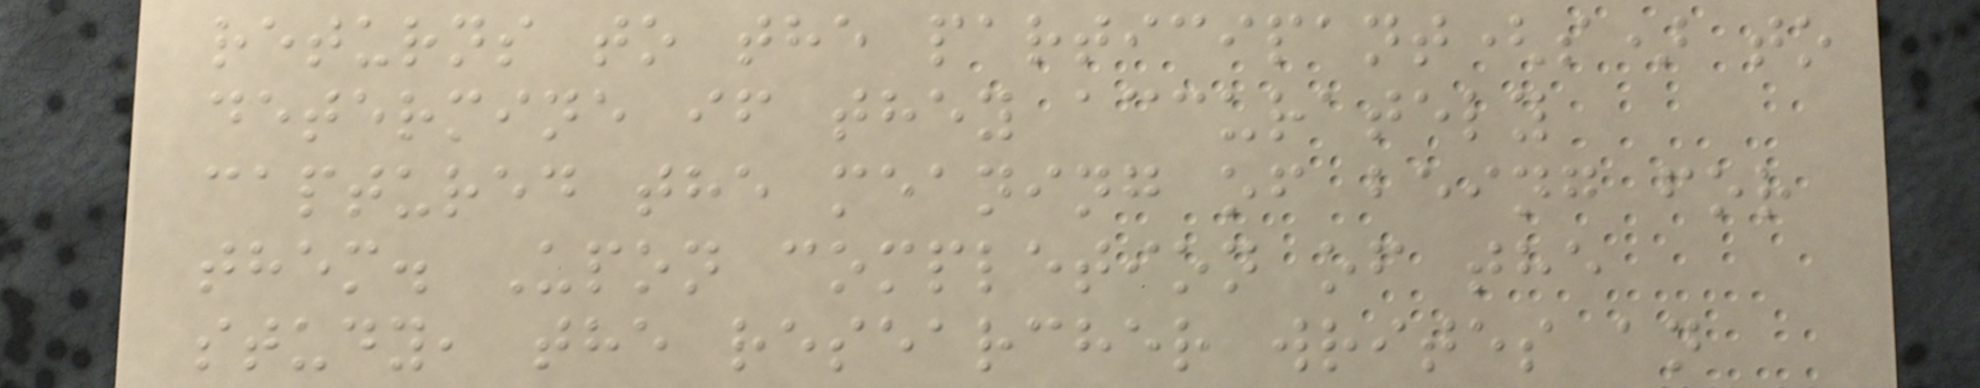returns to the participant(s) to
determine if they accurately
captured the meaning of being for
them. Upon completion of the
study, the researcher writes an
